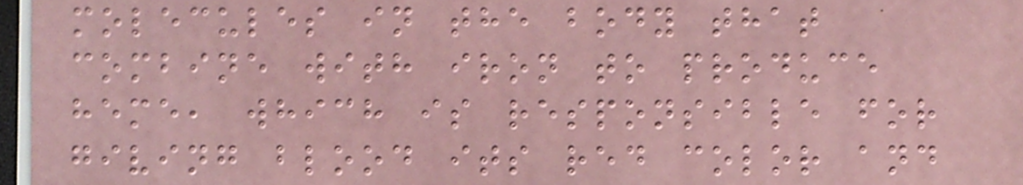molecules in the body that
combine with iron to produce
heme, which is responsible for
giving blood its red color and
